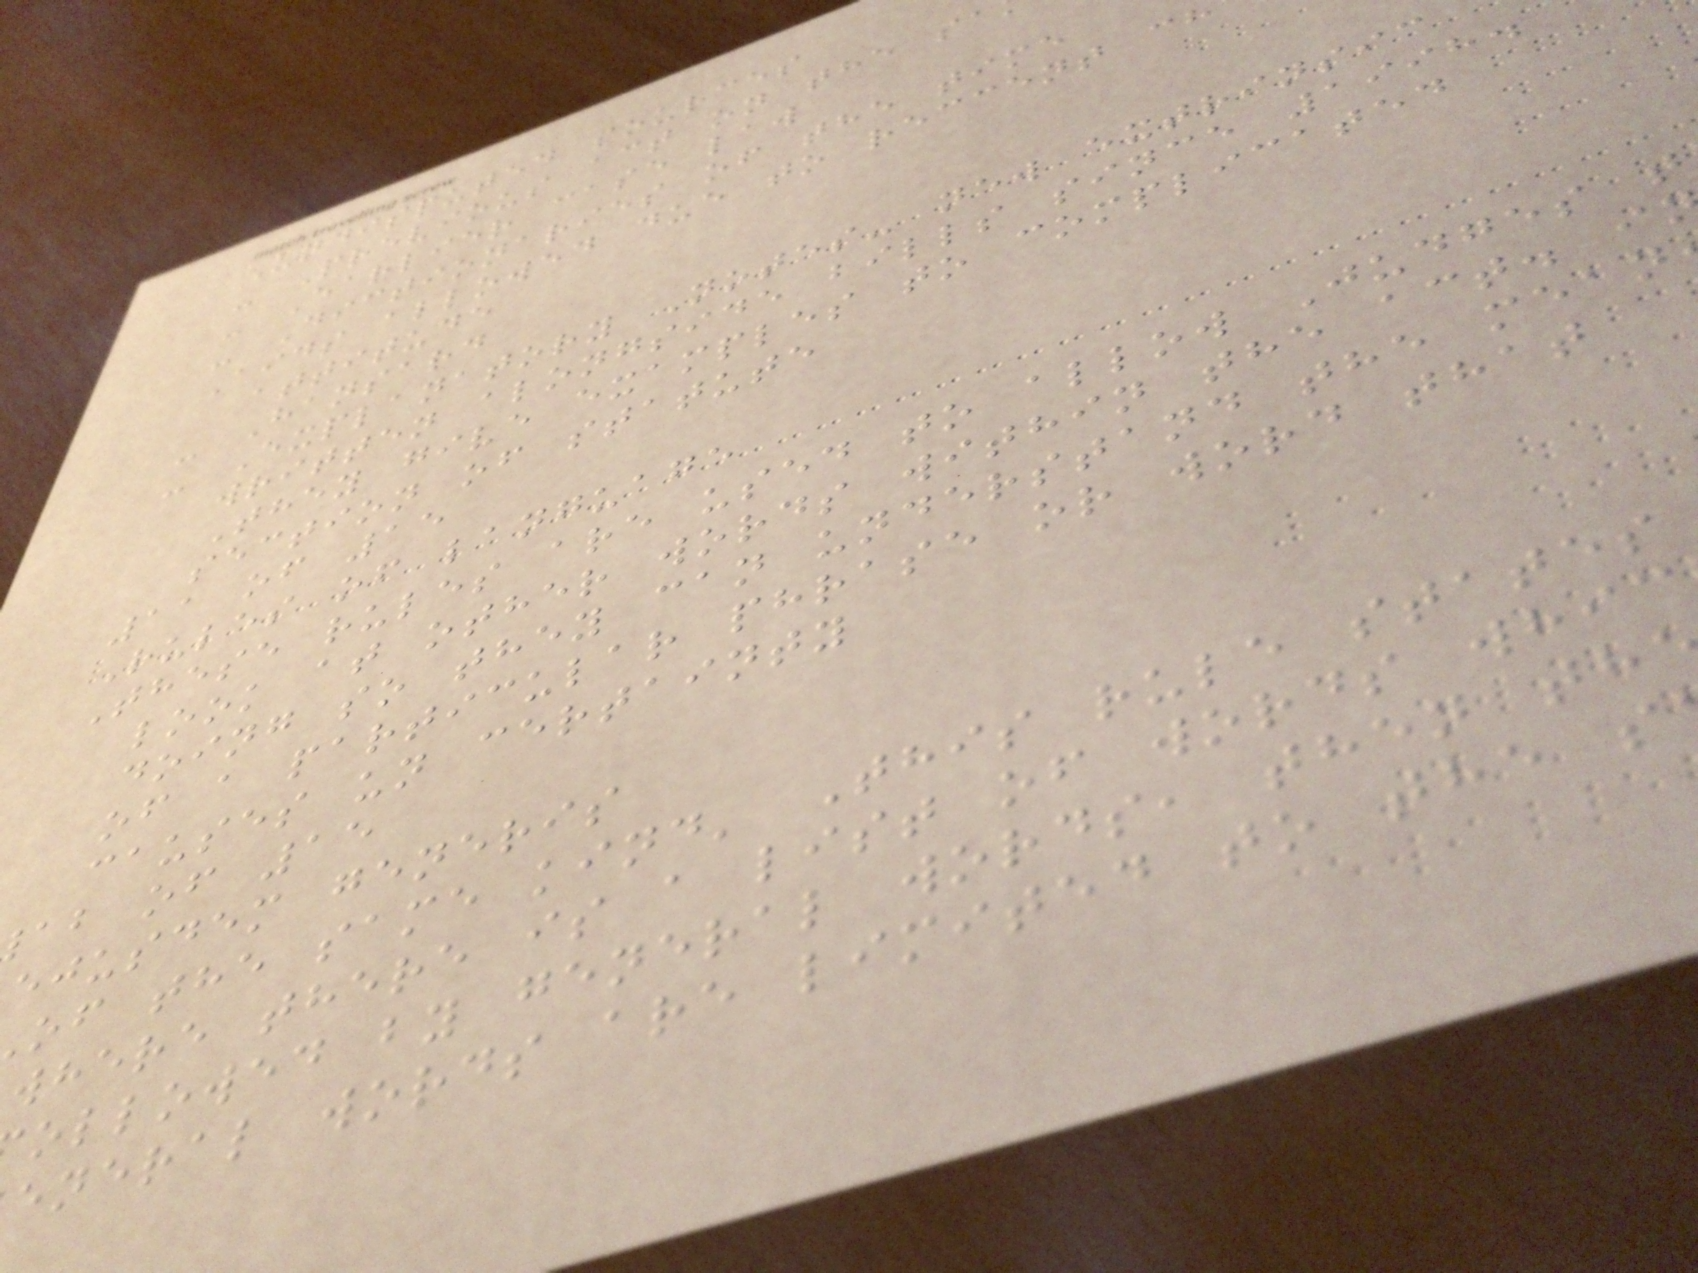Undisputed sources
- Previous act on the sa
- Earlier case law
- Dictionaries of the time
Aids allowed due to reccent ch
attitude
- Hansard
- Explanatory Notes- new extrinsic
written alongside bills since 1998.
They give examples to complicated
section of statute
11 of 15
Rules of language
These rules are used to allow Judges t
look at other words within the act. i
doing so they can understand the mean
of a particular phrase or word that
causes un certainty
ab of 15
ejusdem generis
of the same kind' This rule states
where there is a list of words whic
ollowed by general words, then th
eneral words are limited to the s
